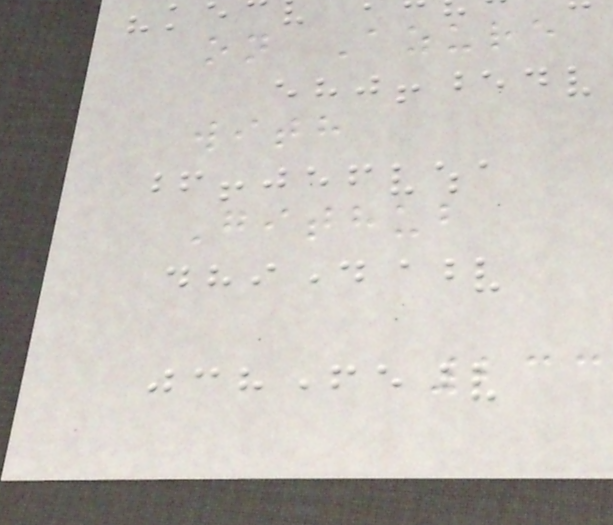on Azure
with
Github
233
